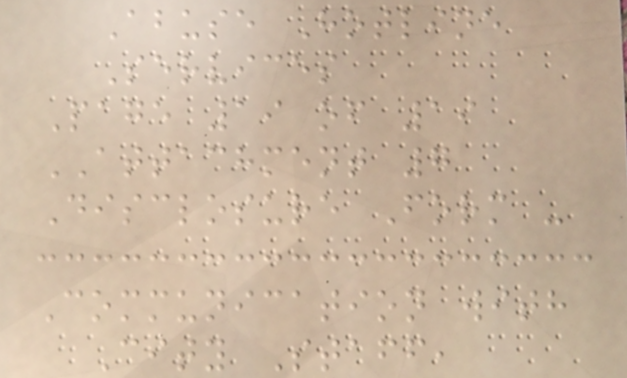Abuse Hotline
Services
Page 19 of 19
ATTACHMENT 7
Disclosure Form -
Communication with
City Staff,
